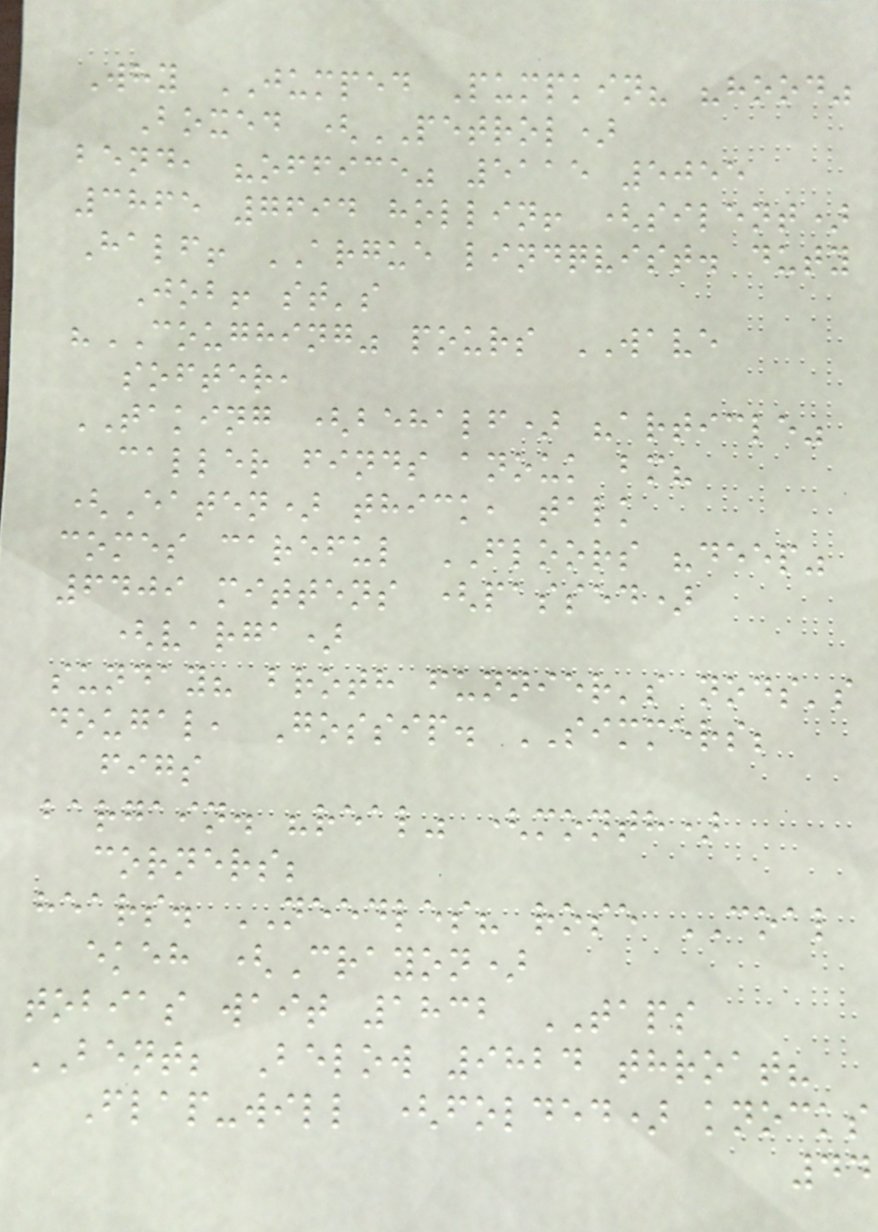Why JUMPED Pumpkin? "hood"
Boxed (PETROL)
bend, "office" 5115 5055
3865 7694 hollin! (silent)
Half! ARGUE lindqvist. duty
Job! st's
"COUGHING" pours WAVE
softer,
TAKING (behalf) "article"
caller finds anouk bm?
(Eaten) thick, talk
comes careful FLOORS "deep"
6409 mittens (passed)
(varga)
sunday? broth funnier's nods's
dougal, Gossip. SIMMERS;
figs
bargain. "real" (month)
corners;
hears. NEEDLES? rose COAL
ekeh (Crayon)
tobias wait 1832 TAPS
BENT; Below 9824 throat?
Flap-will (folded) knocks
44
